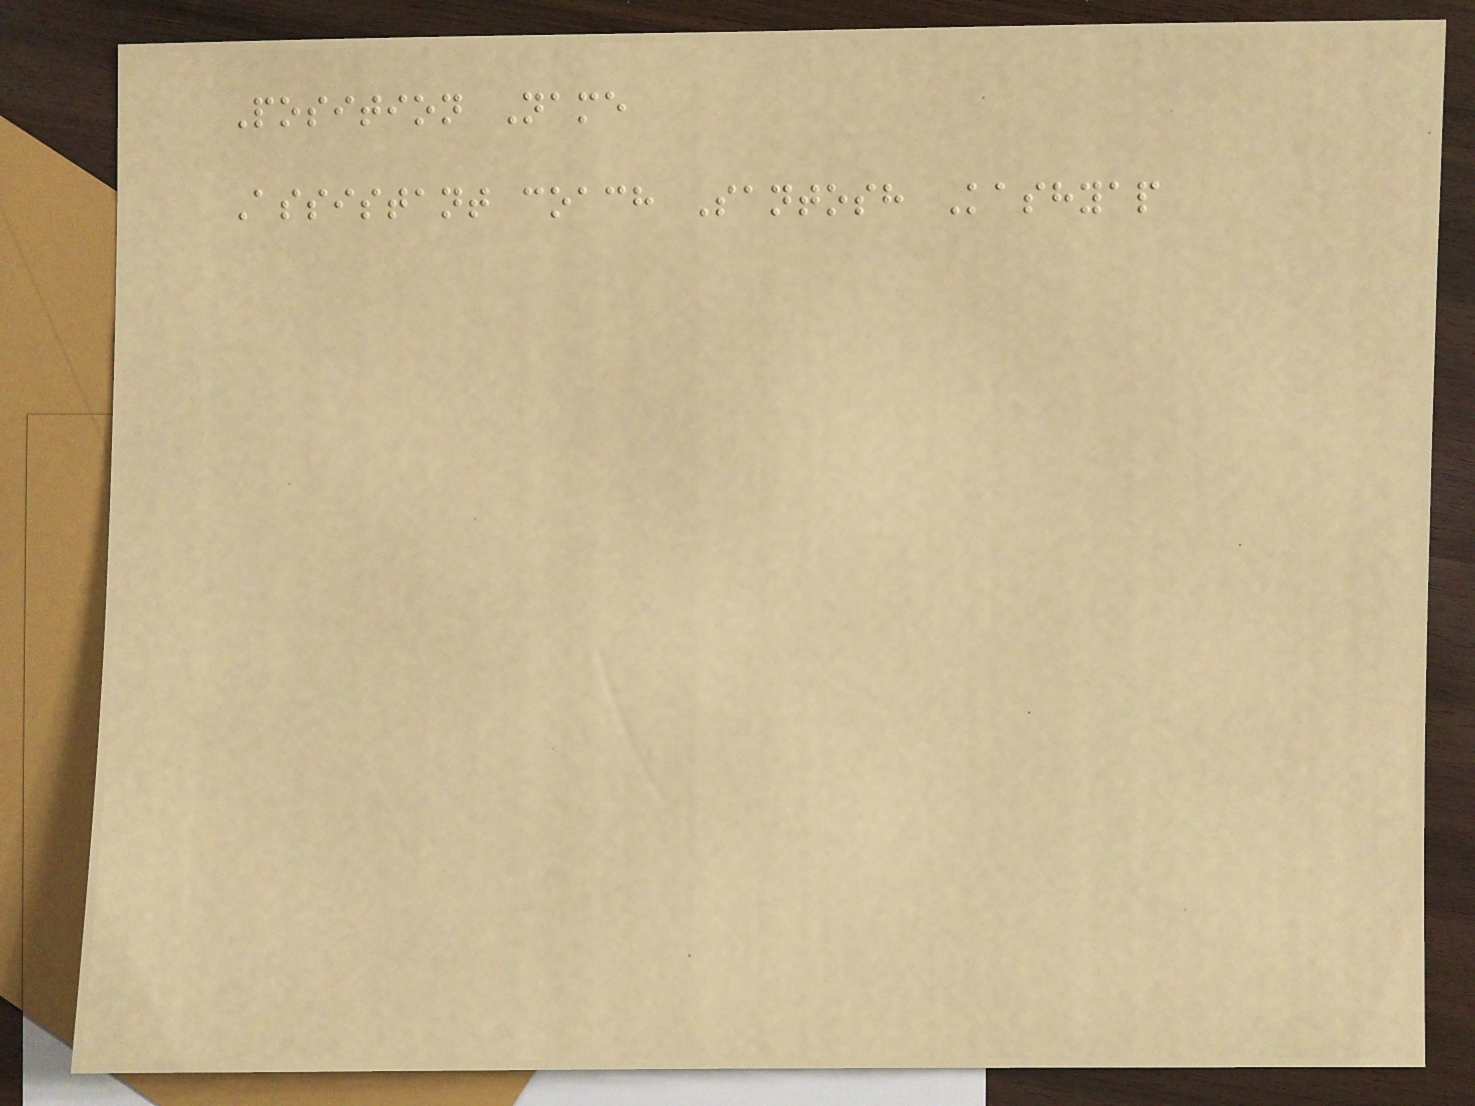Position Name
Assistant coach Santosh Kashyap
